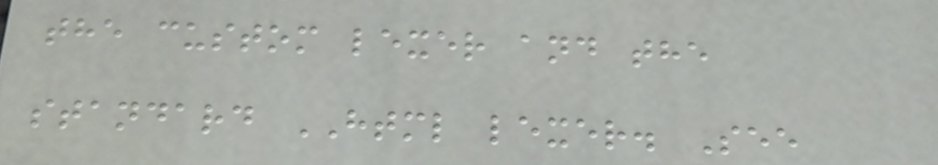the custom lexer and the
standard HTML lexer. See
